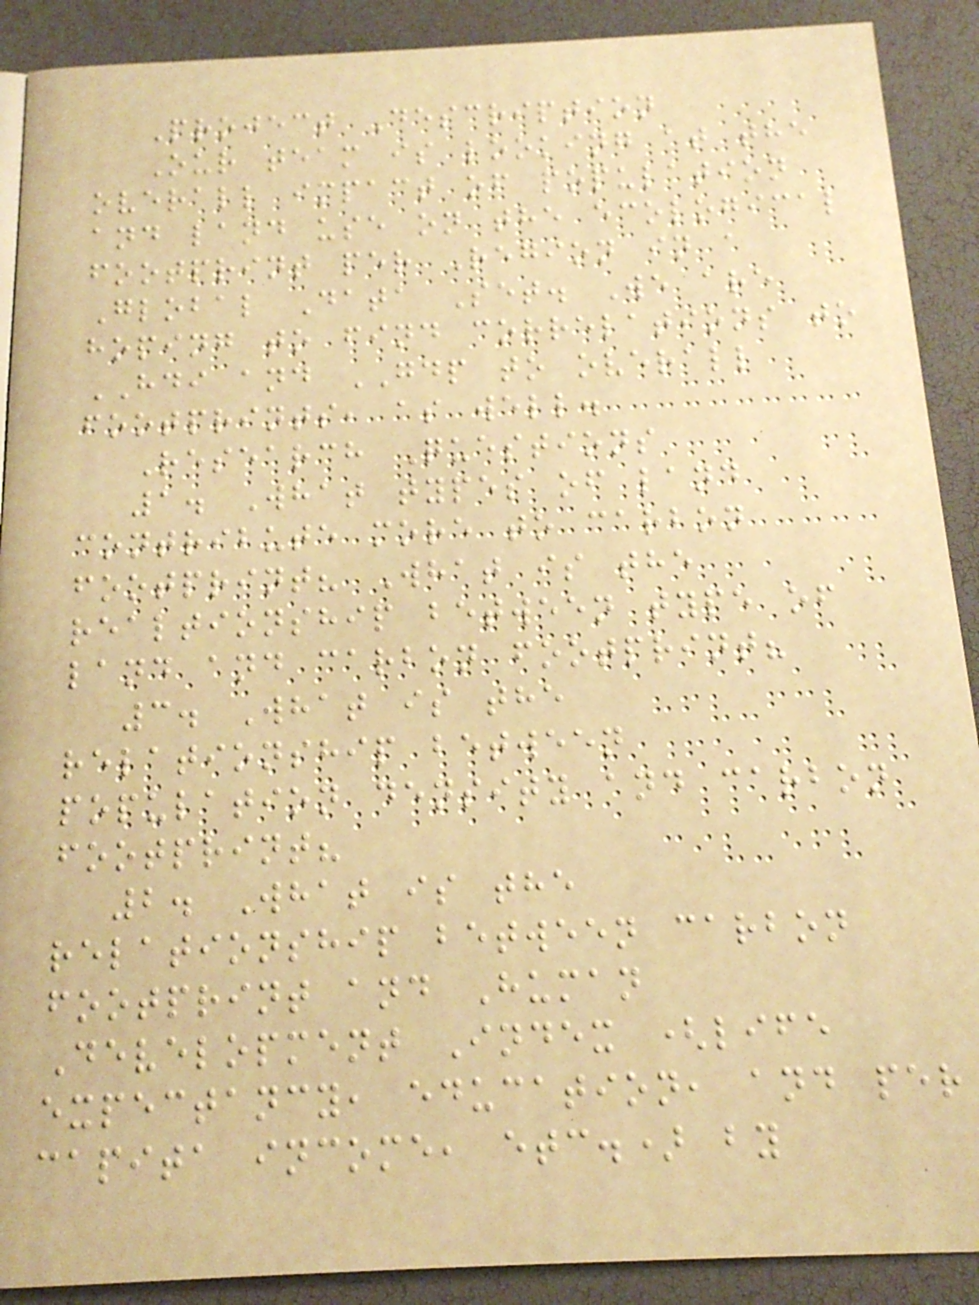Project Description
Our team is looking at the
overall impact of population
and land use on the ecological
footprint per Region in a
Global Data Set. We are
hoping to find correlations to
HDI and GDP to overall
footprints, as well.
Research Questions
1. What types of land
contribute more to carbon
footprint? What is the
realtionship between type of
land and carbon footprint?
3. What is the
relationship between
population density and carbon
footprint?
2. What is the
relationship between carbon
footprint and Human
Development Index (life
expectancy, education, and per
capita income, etc.) by
